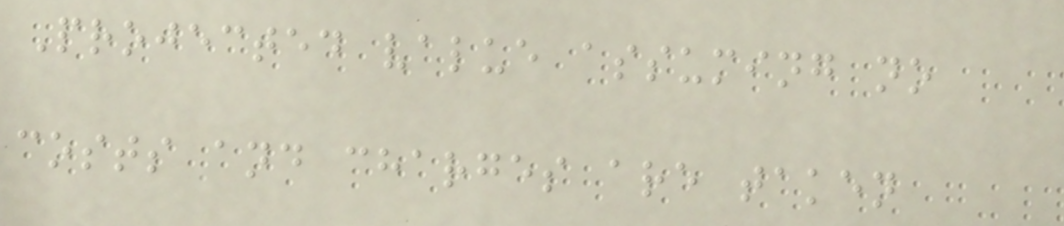Projected value assuming no
costs and charges are taken
